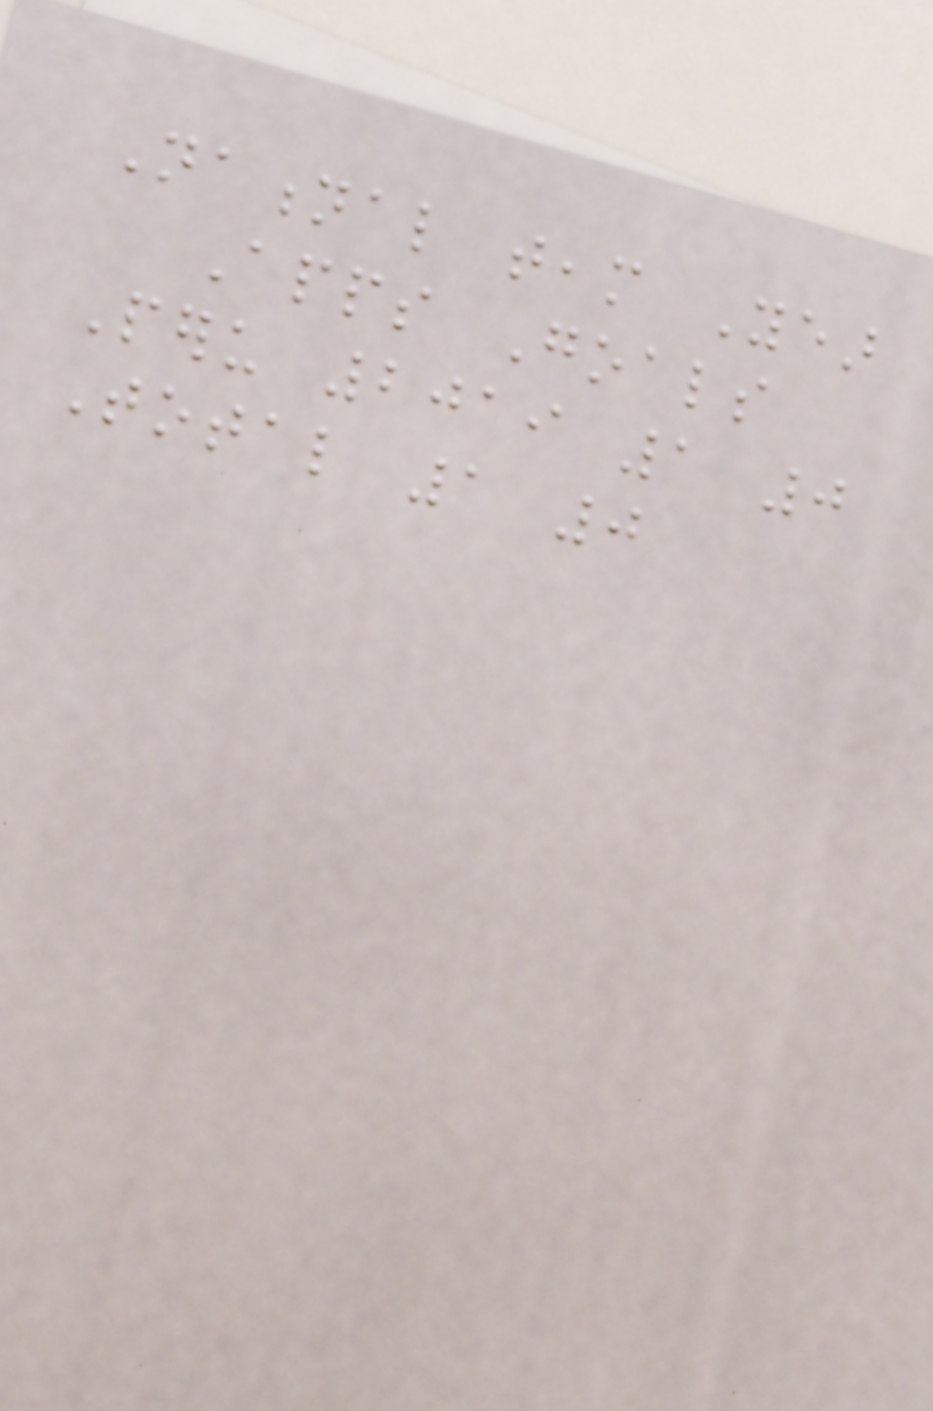National team Year
Apps Goals
Peru 2019 1 0
Total 1 0
